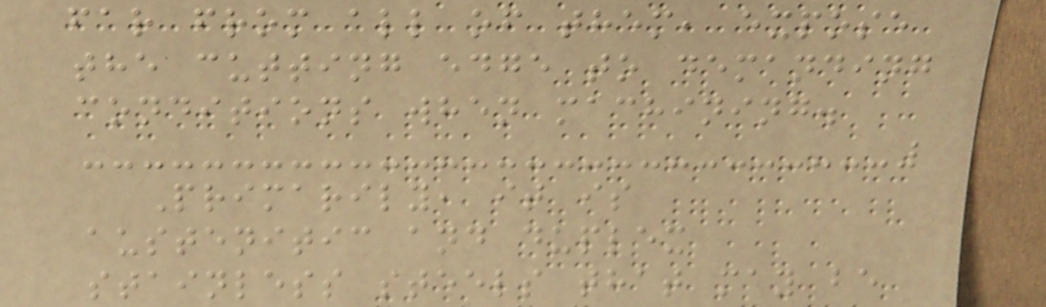far from all of them, expose
the cutting edge to demanding
conditions when machining.
Primarily, it is
austenitic and duplex
stainless steels that may be
